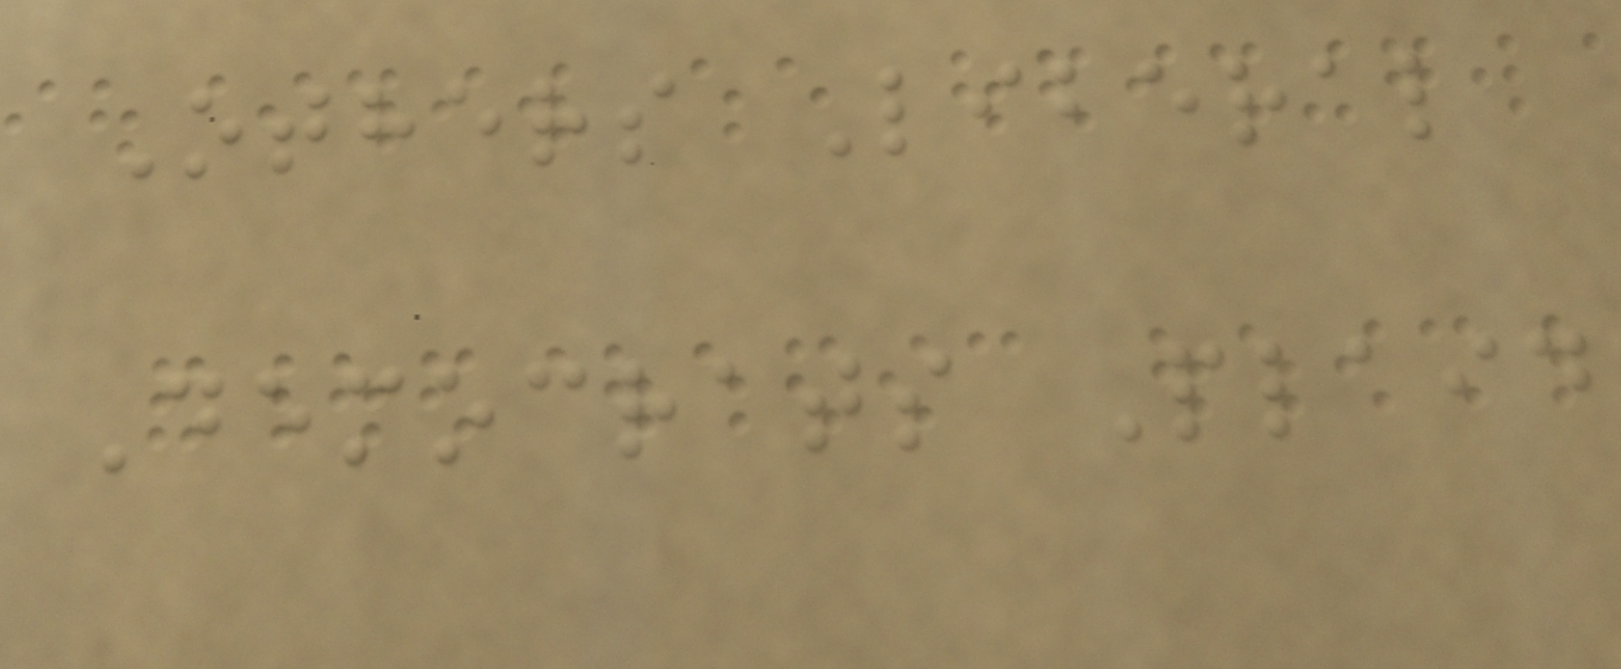Others Liberal
Democrats Plaid
